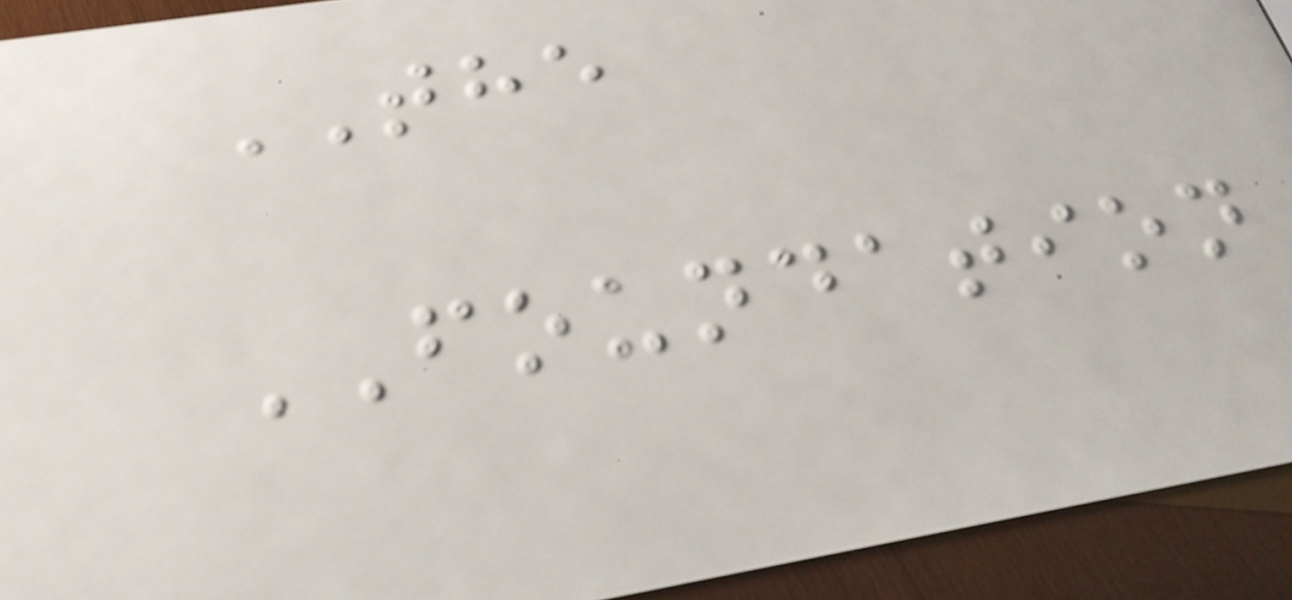THE
FOUNDATION
